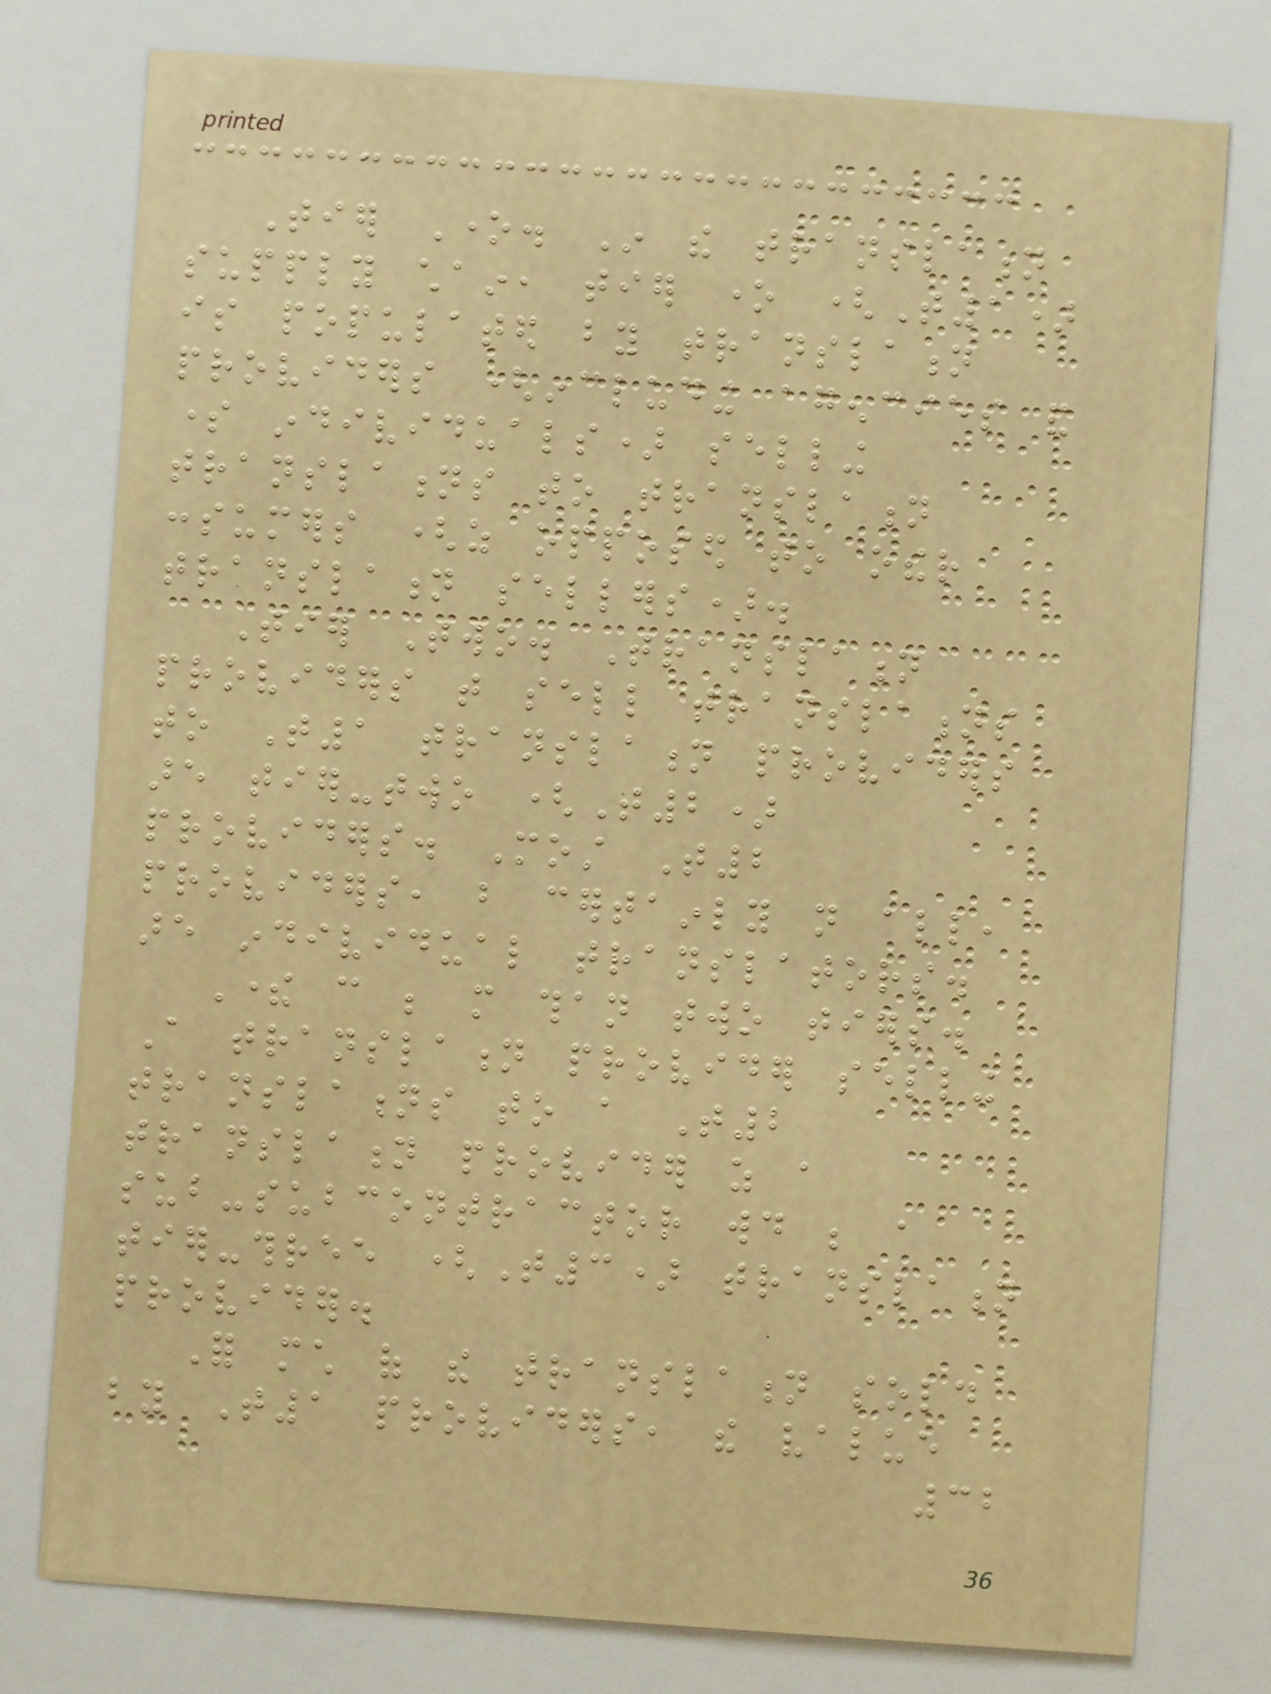Tier One. In the translation
supply chain, tier one (T1)
is populated by translation
providers (including agencies and
some individuals) selling
translations to translation
consumers (as opposed to other
translation sellers).
Tier Two. Translation
providers that sell translations
to T1 translation providers
are tier-two (T2)
providers. Most T2
providers, but certainly not all,
are individual translators.
There can be more than two tiers.
A translation provider selling
translations to a T2
translation provider as a
sub-subcontractor would be a
tier-three (T3) translation
provider.
For much of the translation sold
by T1 providers, the value
32
